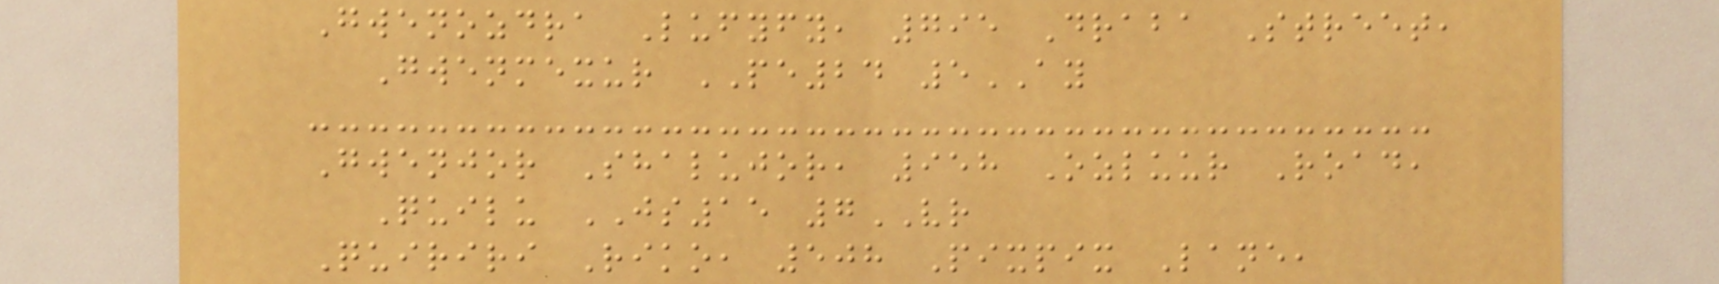Gwenozdra Lufyfy, 795 Draba Street,
Gwenmexur PE24 5AY
Gwenjor Shalujor, 958 Ozluur Road,
Quilu JS15 7VR
Quiriri Riko, 508 Pixpix Lane,
